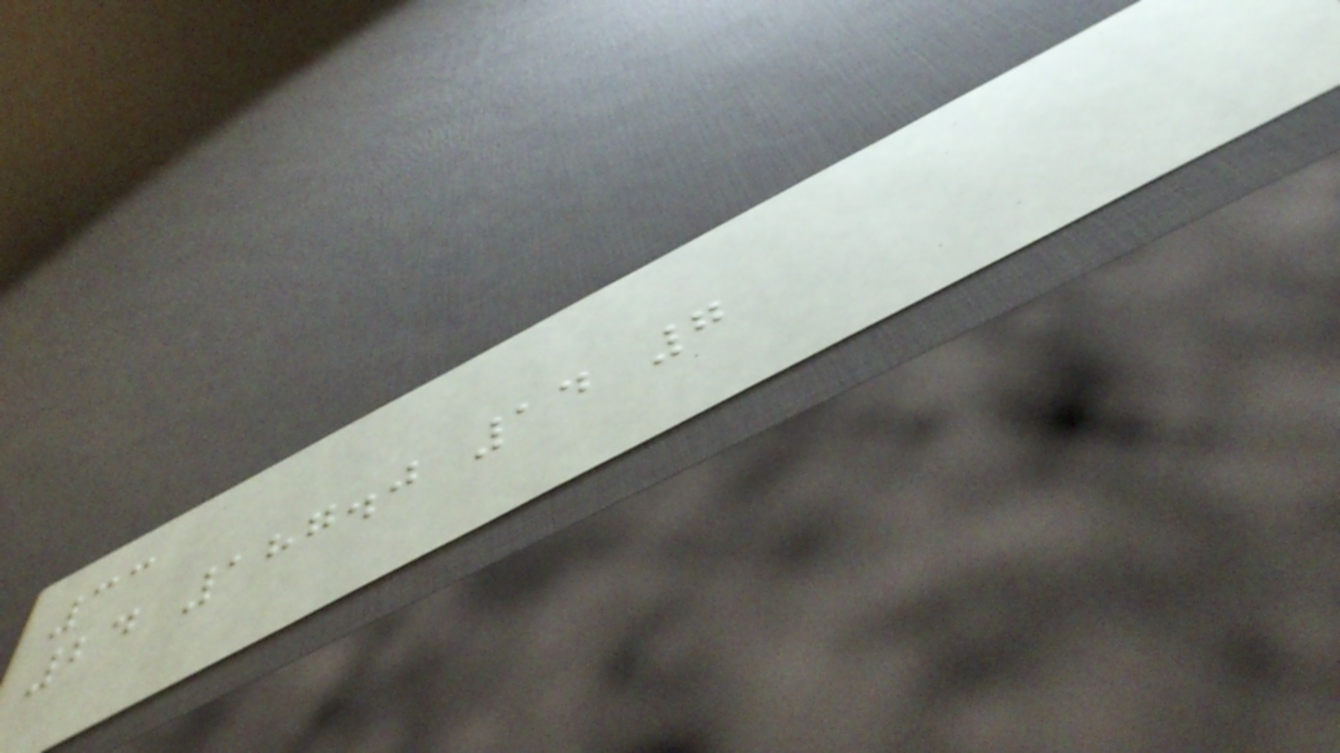33
24 187.0 14 7
